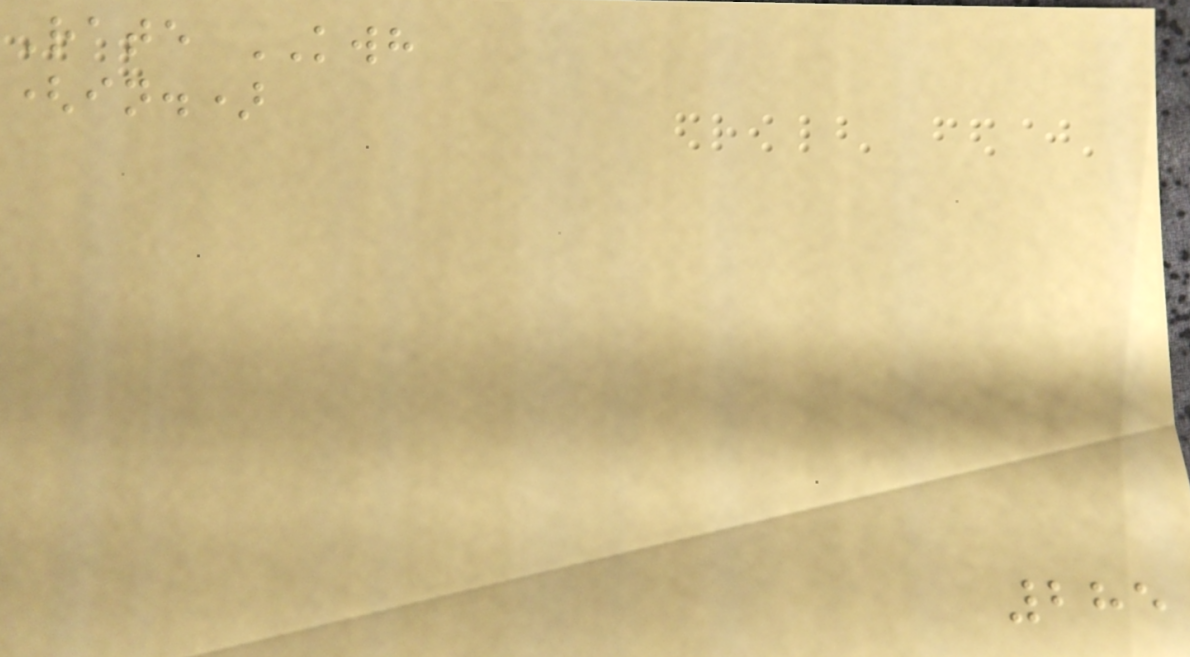Rate KWH
(in.)
285
